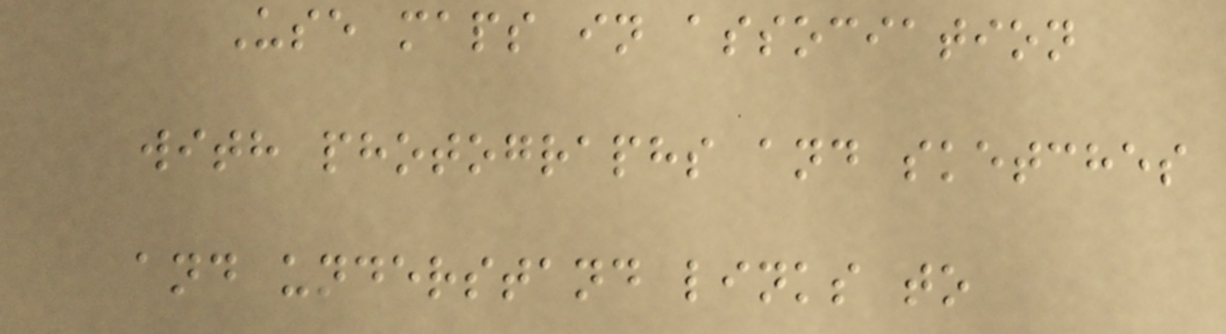Use maps in association
with photographs and sketches
and understand links to
